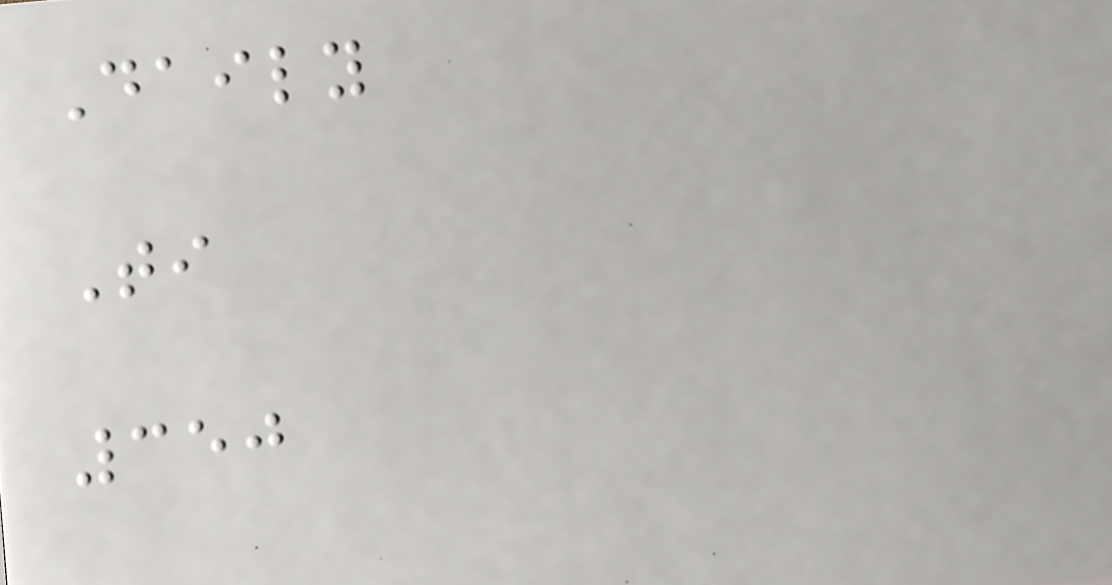Daily
Ti
350
